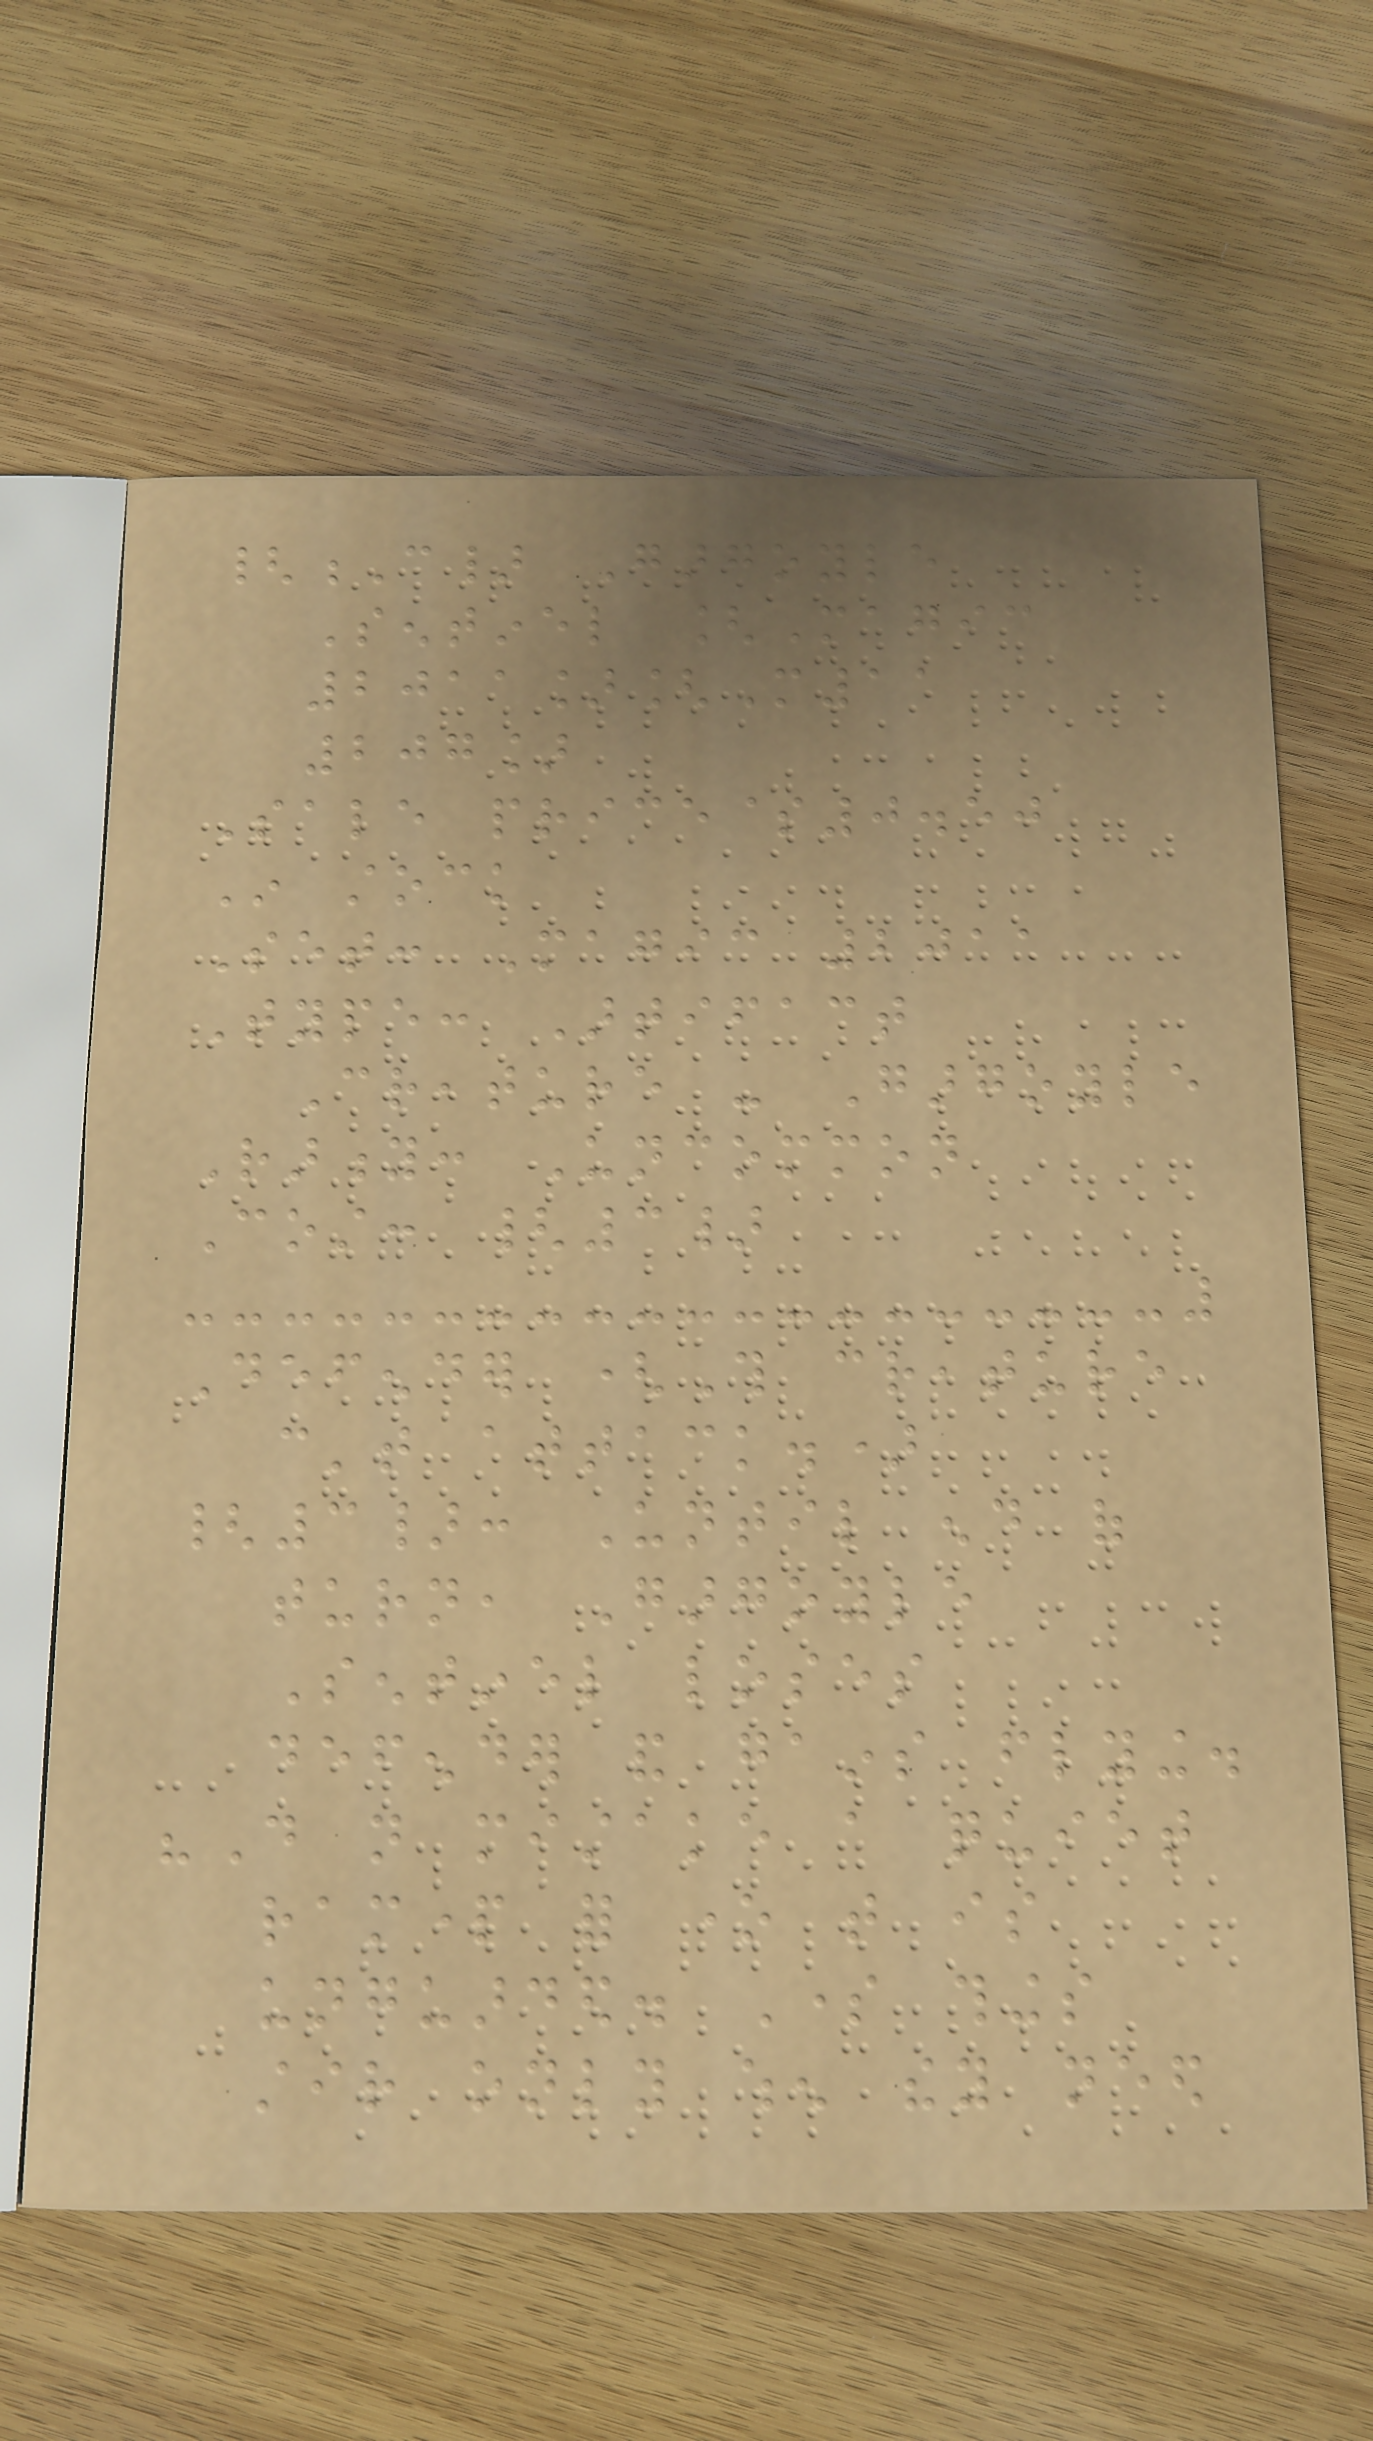{C} Gargoyle
Sentinel [Magic
2011][M11
207]
Sale price$0.50
In stock
Set: Magic 2011
Type: Artifact
Creature - Gargoyle
Rarity: Uncommon
Cost: {3}
Defender (This creature
can't attack.)
{3}: Until end of
turn, Gargoyle
Sentinel loses
defender and gains flying.
"Do not mistake a quiet
rampart for one that is
unguarded. Some things
stir only when they need
